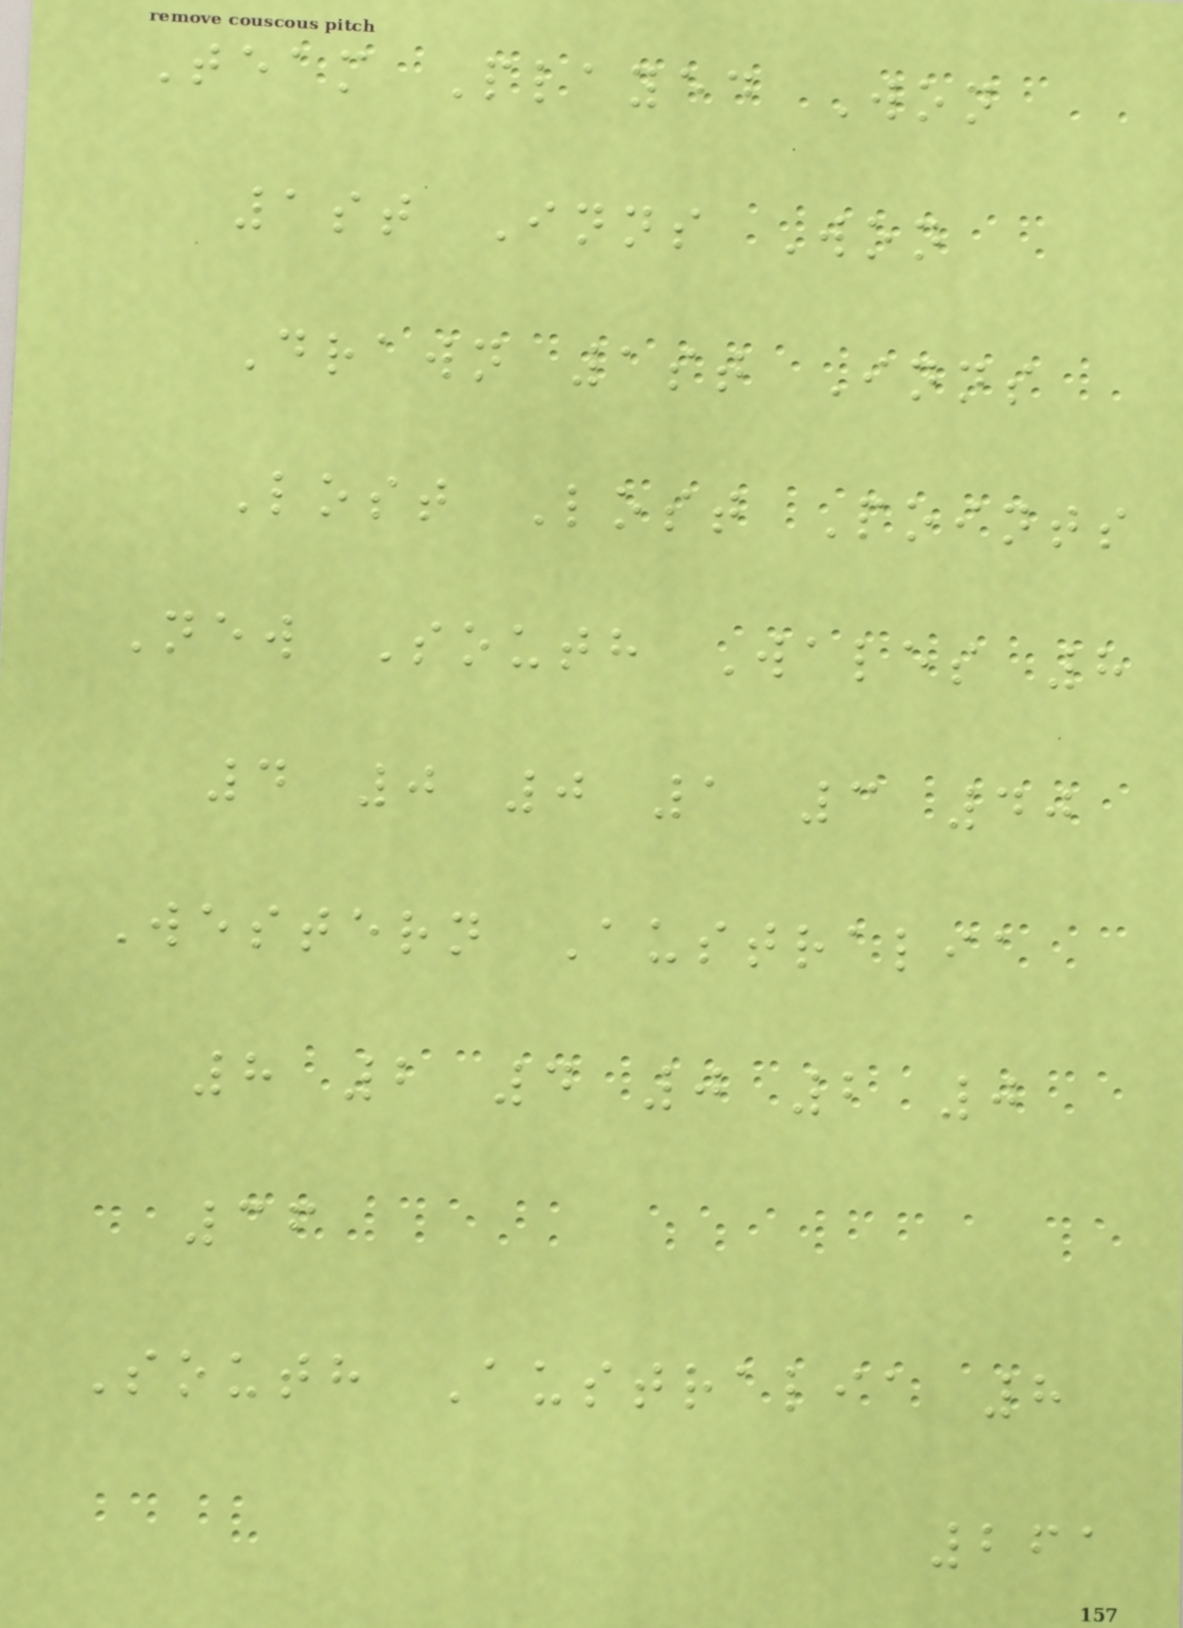Team Played Won
1st Inns Won
Drawn 1st Inns
Lost Lost Points
New South Wales 8
4 0 0 1 3 40
Western Australia
8 2 4 0 2 0
36
South Australia 8
261
